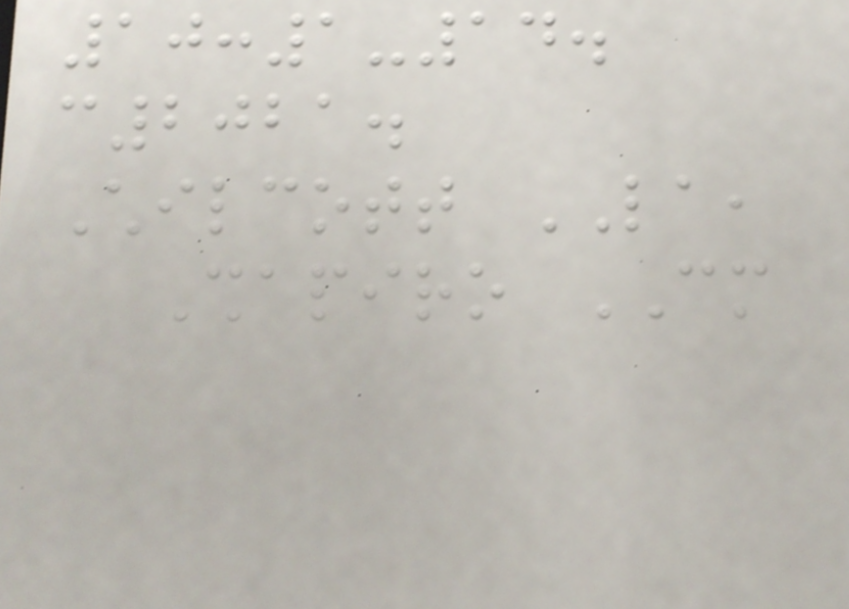10:1-14.
c2021.
Chilcott LA,
Shapiro CM
